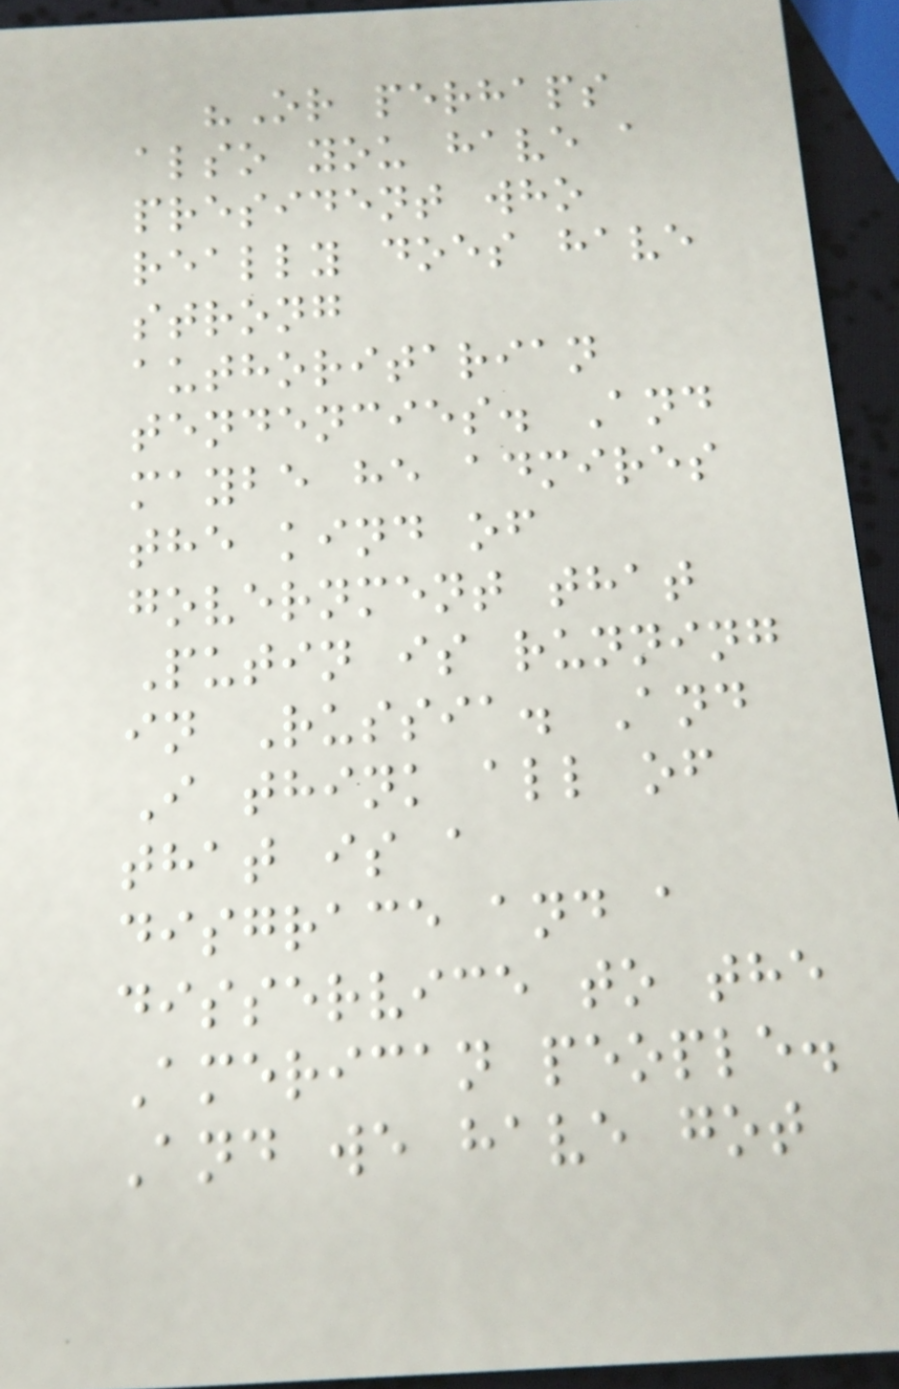"Or perhaps
also you have a
president who
really does have
strong
authoritarian
tendencies. And
maybe he admires
the kind of
government that
Putin is running
in Russia. And
I think all of
that is a
disgrace and a
disservice to the
American people.
And we have got
